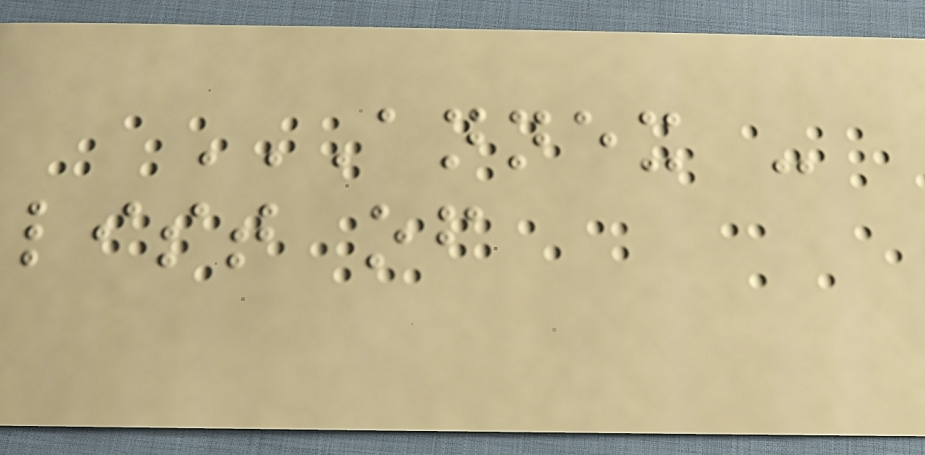ANNEX -
LIST OF
